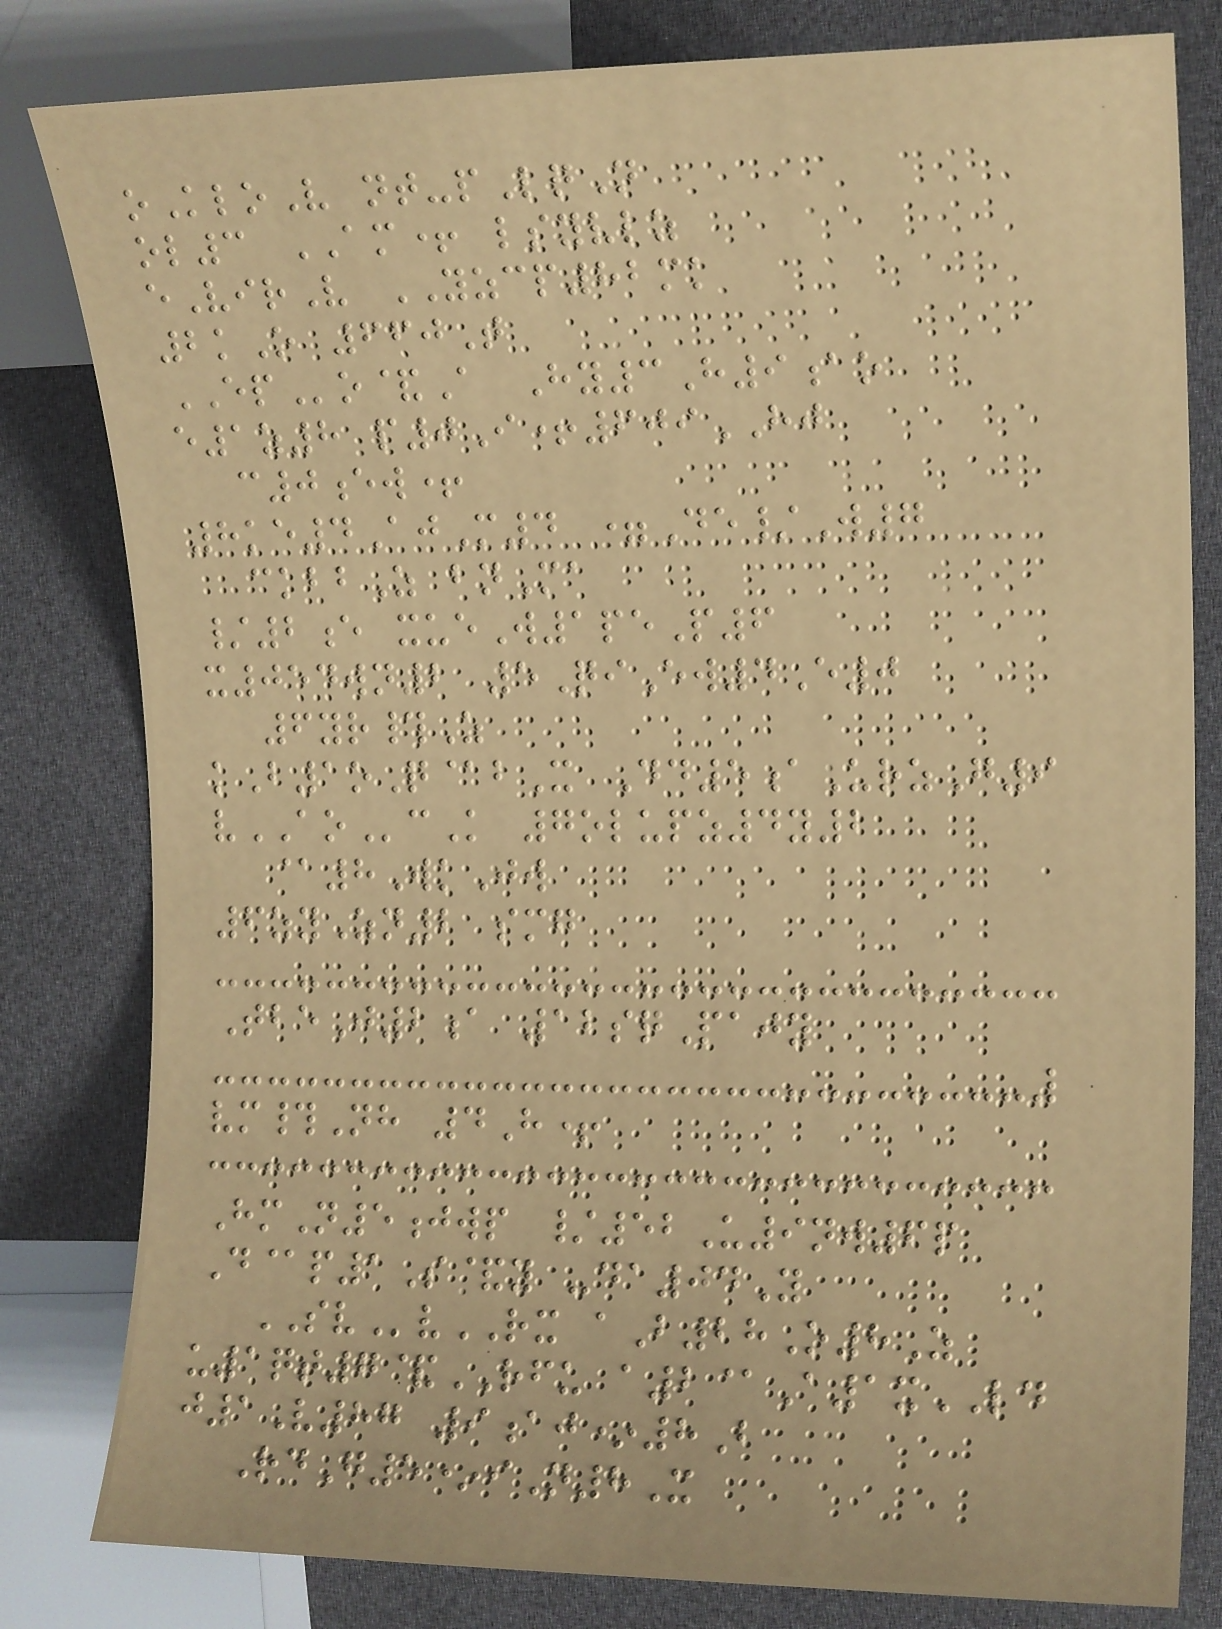oKloV nt-pLqN
ol3 AM+ lsyvlz
eVirV YZCP82mk
2kO 660T
EPo&A Hy3H9ao
e1z8 p0I+609HJ
c0ew+
8ke4AjM4 =De/W7
ckbbZ bnMa
/2e xueW1peP6
x054wn2 5QiEw4E0
6yr#Z
kB1oQ@bX Dd5aUrzG9
vAOcK 7olupz4y2
@8WkJw
6zyZn2 smg
TbeJ2a 12sqPajy
vm#Nh 4H+
HmN5jwp /52U9nw6p
D@p1S&y -da04Y
SVvRX aB28O8Z
u1qt7&RFU a2@A1xLD
j1V87 9aj*8B
RdG5*iN8X
